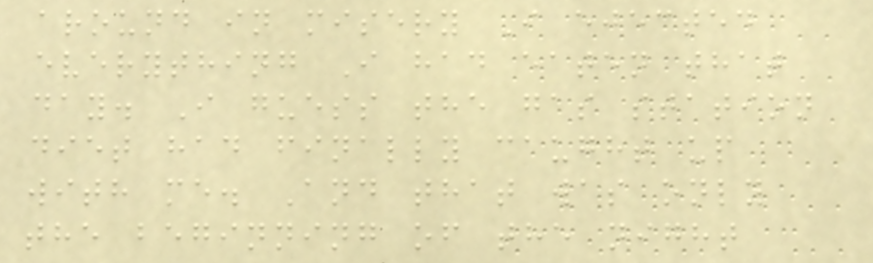around in misery I ejected
everything I had eaten that
day. I guess the gas station
diet had finally caught up
with me. And that was only
the beginning of the night
